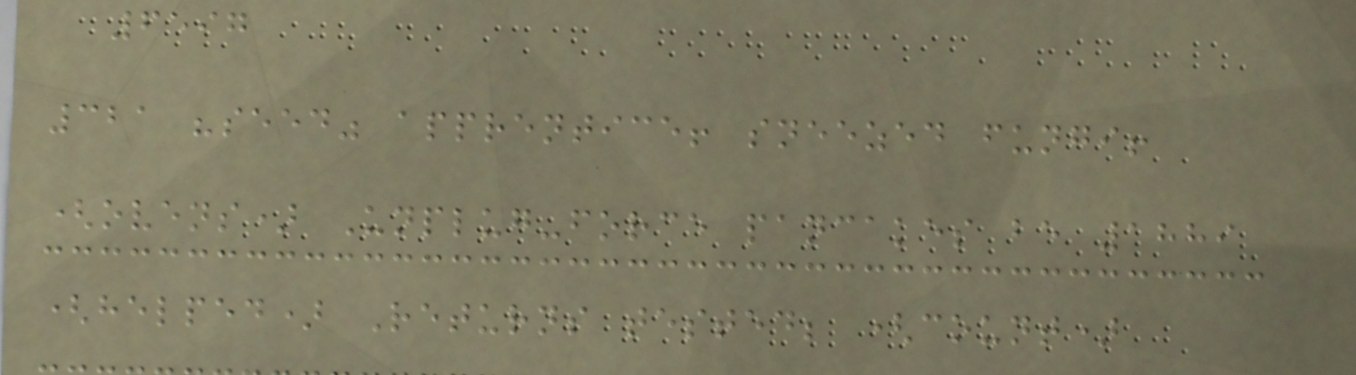6597
321 "seed" apprentice! sneezed fungi!
(ovens) Unplug-force pancakes be 1889
(helped) Returns tested; (count)
